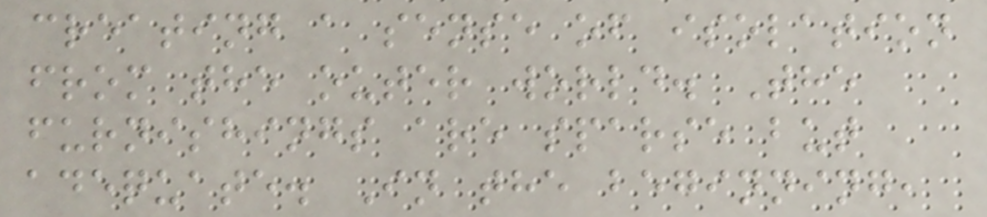creating a sense of isolation
from the outer world. The
furnishings are sparse but
adequate. In the beginning,
